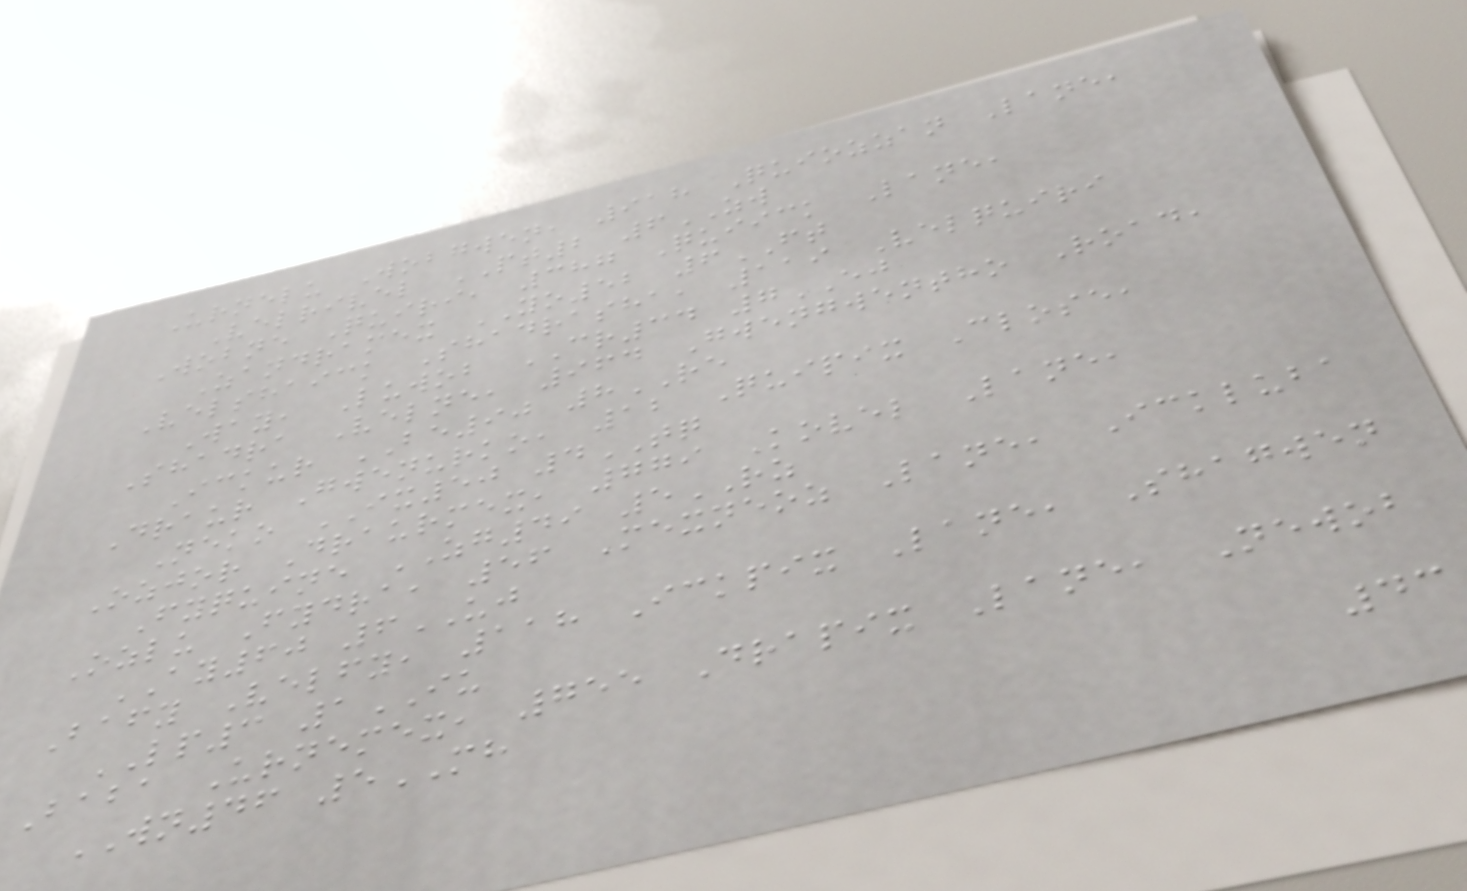Urnelu Wobgwen, 918 Quiozzan Lane,
Velrivel PT2 6ZW
Wobne Quiri, 387 Quiick Lane,
Zandramex YO52 6FT
Velshaick Shadrasha, 119 Velquiri
Way, Luwob CR34 7EJ
Shadra Velne, 964 Gwengwentho Road,
Ickur BE90 8RE
Draur Gwenurko, 12 Quipix Close,
Neko IX50 4TQ
Ozjor Draurmex, 779 Kovel Lane,
Fyquine ZG49 5RZ
Ozlu Fydra, 56 Mexneoz Lane, Ickluba
AY60 6UJ
Bafy Velfy, 118 Ickpix Lane, Shagwen
LP3 1IU
Baba Urnemex, 755 Drapix Lane, Newob
WN46 5MH
43
